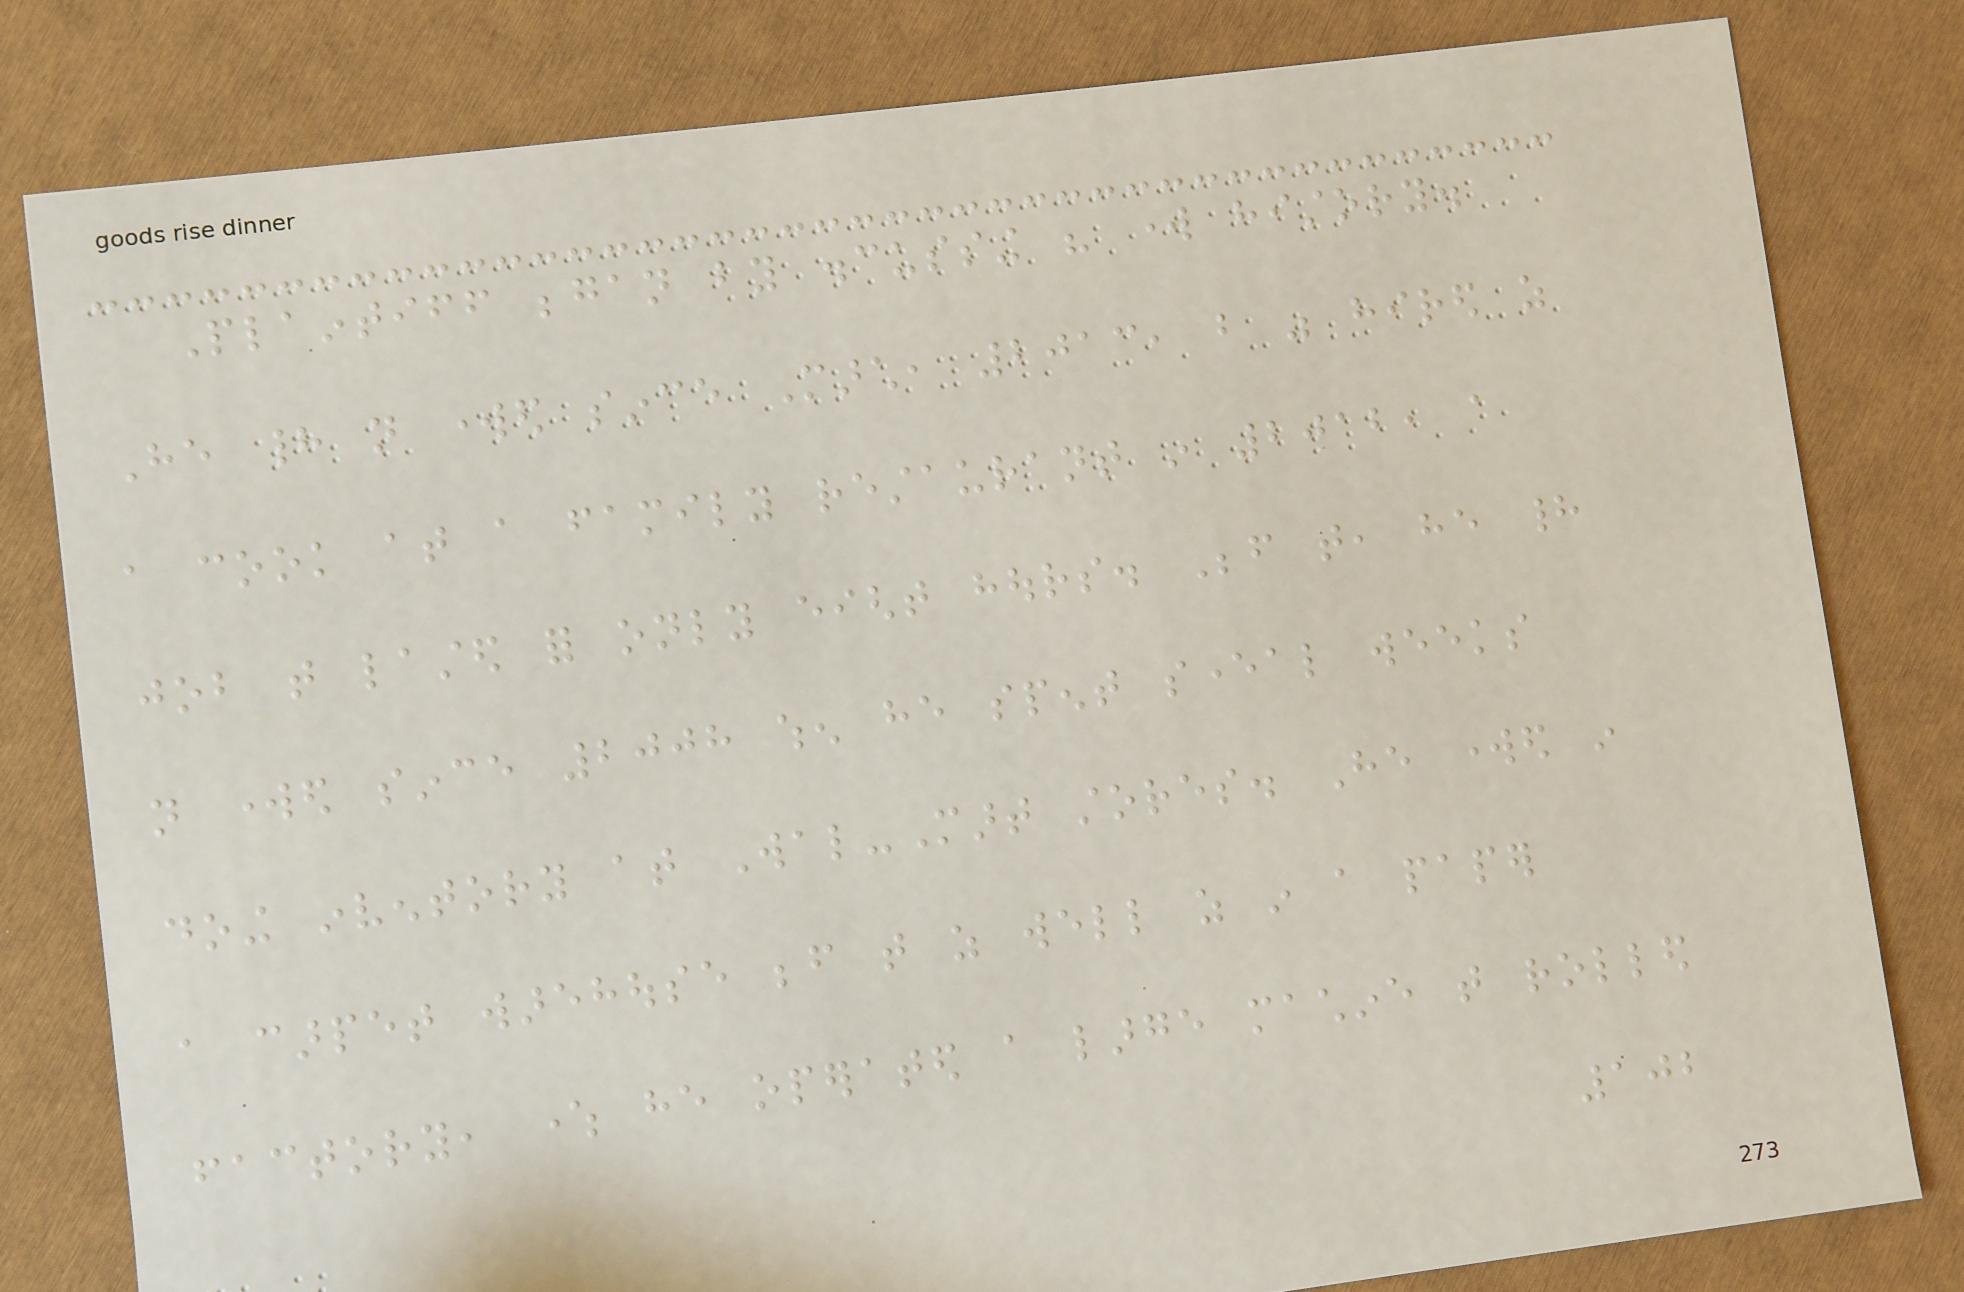Plaintiff began by discussing his work history.
He had not worked since March, 2013, but was hired as
a cook at a family restaurant in 2012, a
job that lasted for only eight hours. Before that, he had
not worked since 2008 when he spent several weeks
doing inventory at Wal-Mart stores. He worked in
a carpet warehouse before that as well as in a paper
factory, where he operated a large machine that rolled
102
